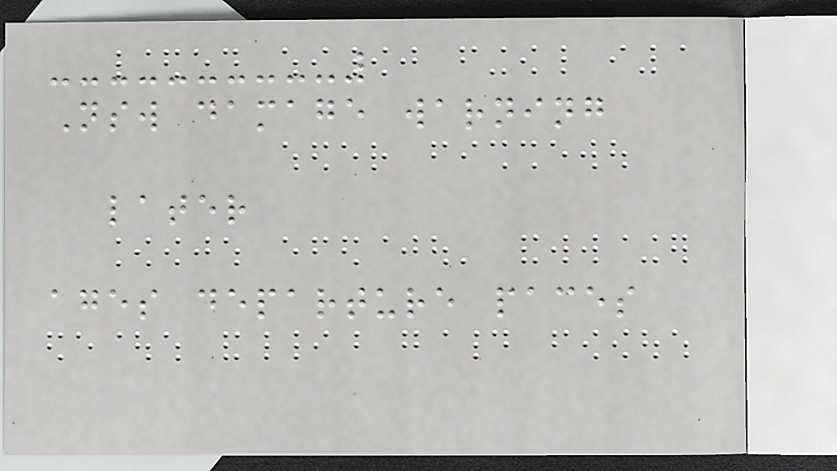Nsw damage warning
later
ages departure paces
